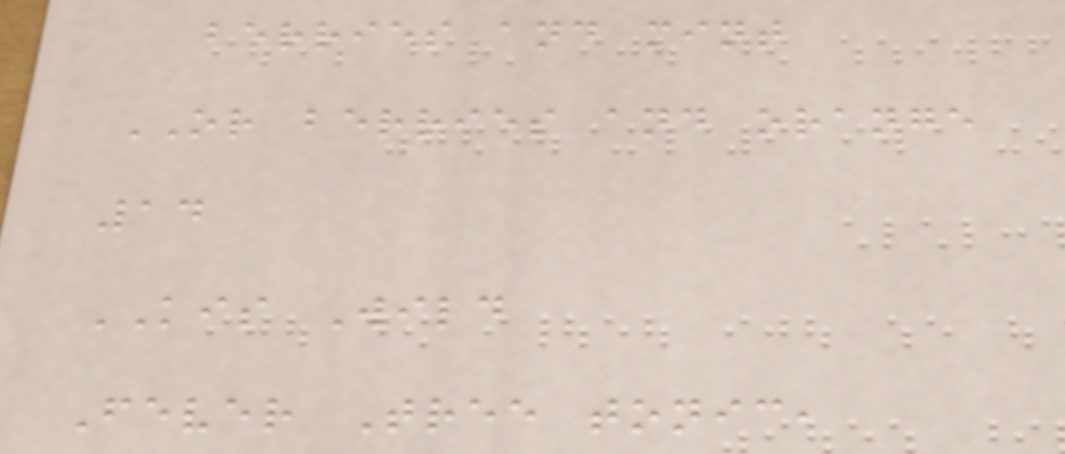berries and mint
OR berries and orange
14
KIS Wild
Fever Tree tonic,
